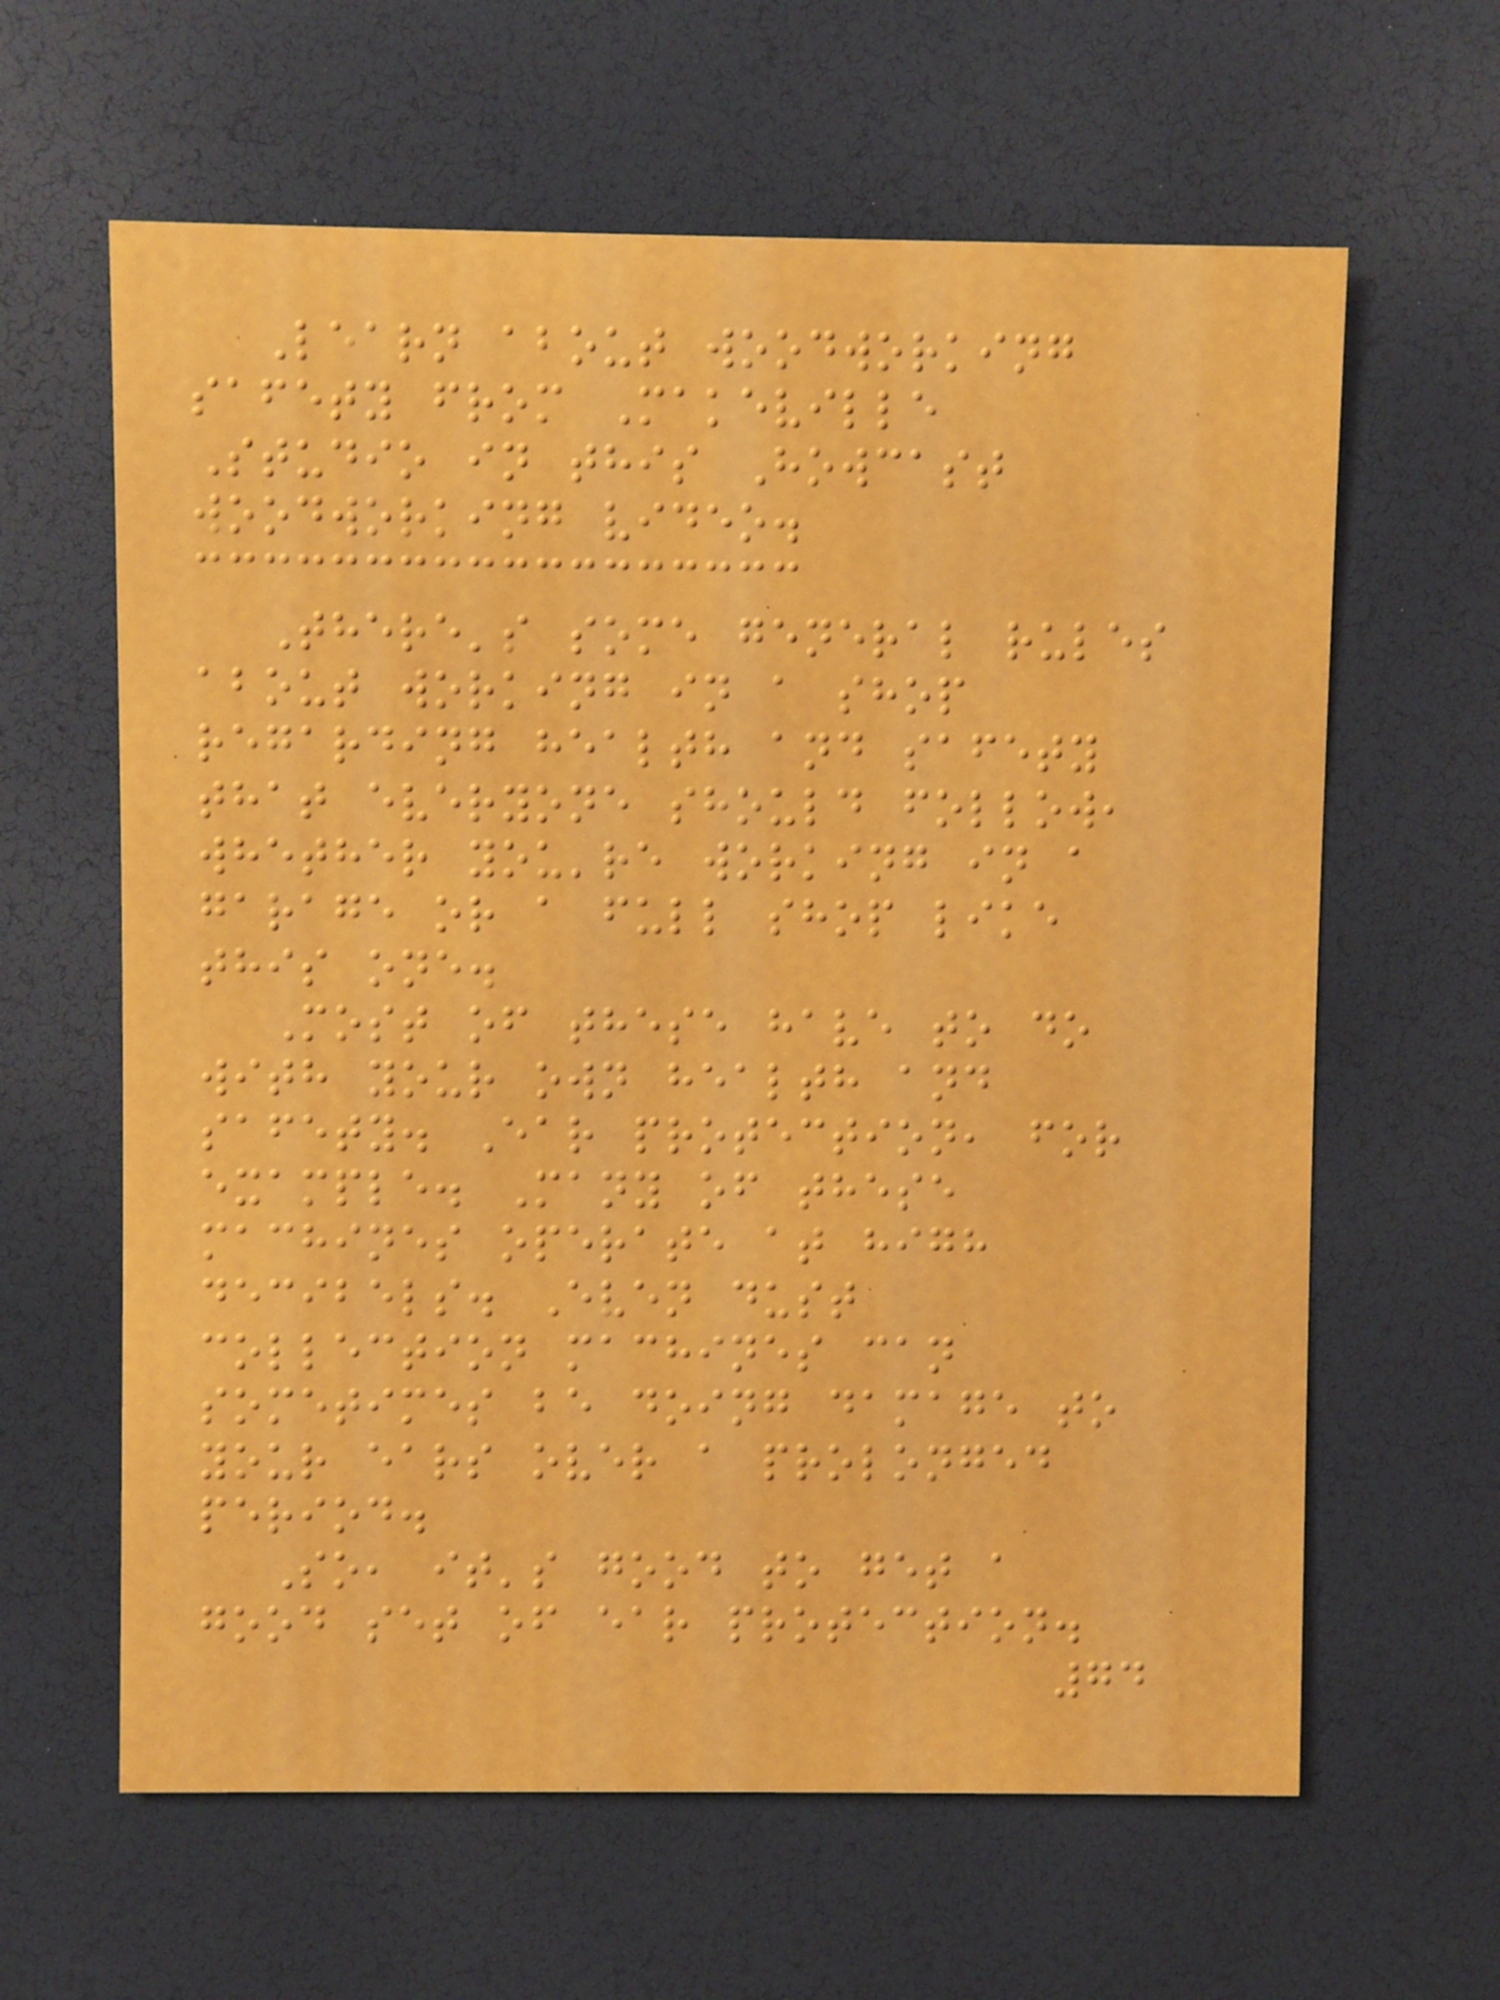Learn about woodworking
safety from Makeville
Studio in this Howcast
woodworking video.
There's some general rules
about working in a shop
regarding health and safety
that everyone should follow,
whether you're working in a
garage or a full shop like
this one.
Most of these have to do
with your own health and
safety. Ear protection, for
example. Many of these
machines operate at high
decibels. Even dust
collection machines can
sometimes be doing damage to
your ears over a prolonged
period.
So, it's good to get a
good set of ear protection.
74
